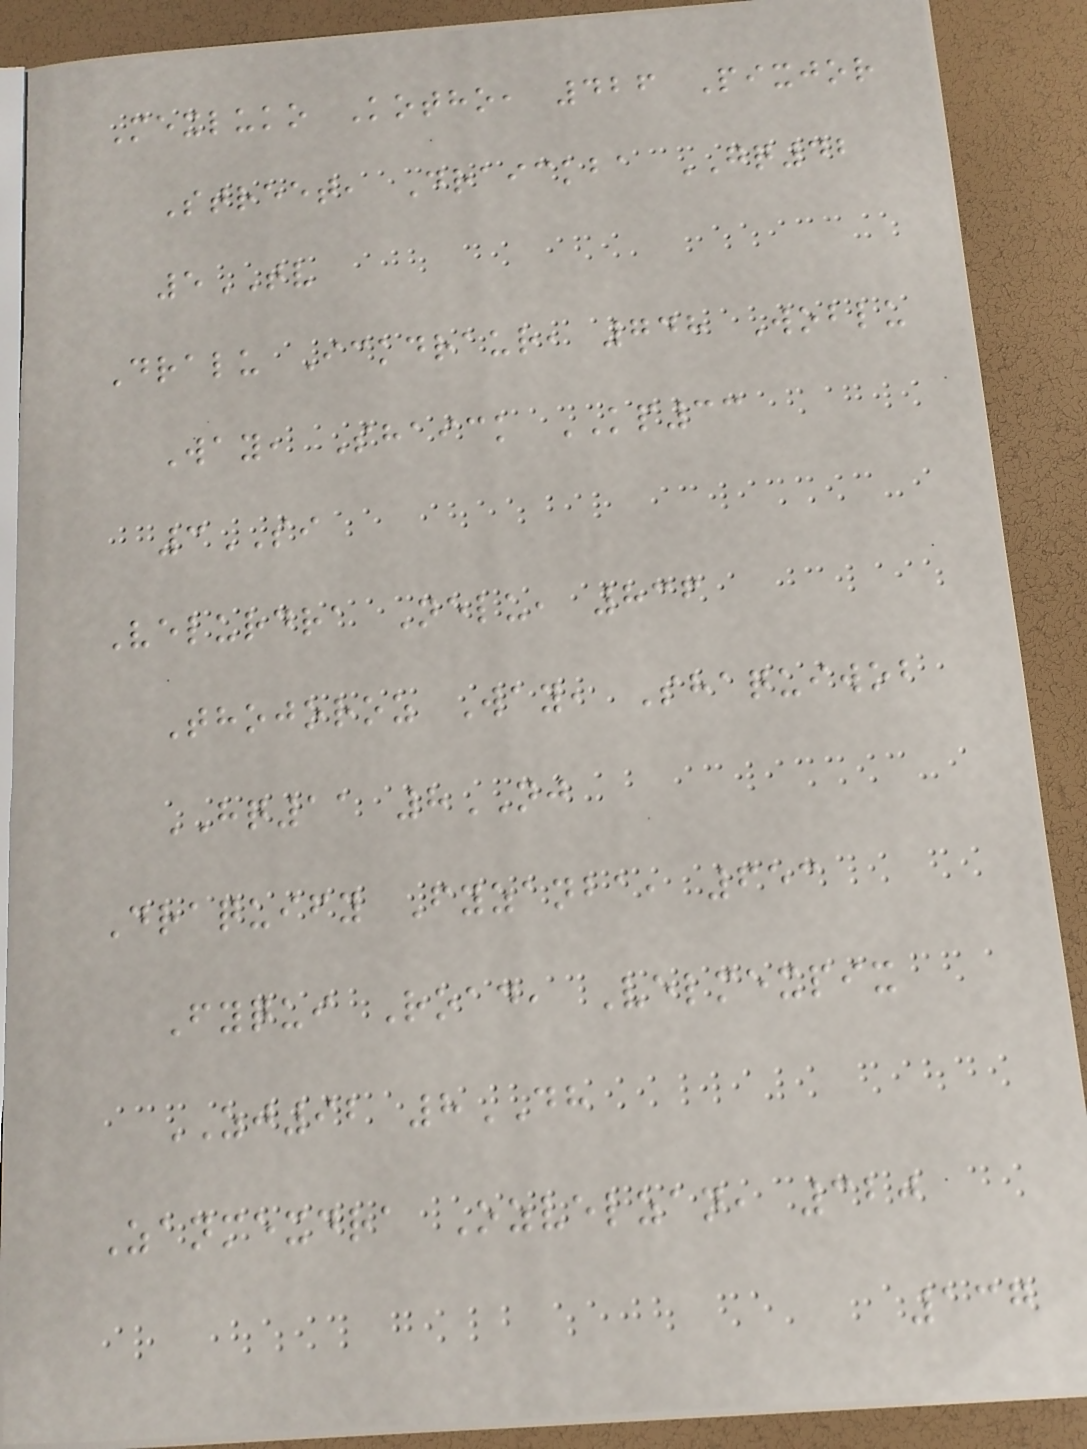Mexluko Kotho, 426 Pixjor
Street, Draickba GQ42
5TV
Dralu Ickdraur, 748 Woblu
Way, Shaick KP33
3SI
Velurdra Nelu, 836
Thojoroz Way, Shaquiwob
HQ11 8NJ
Draquify Fyzanba, 653
Fyqui Road, Velmexpix
ZJ92 8DH
Zanmexdra Ozvelzan, 320
137
